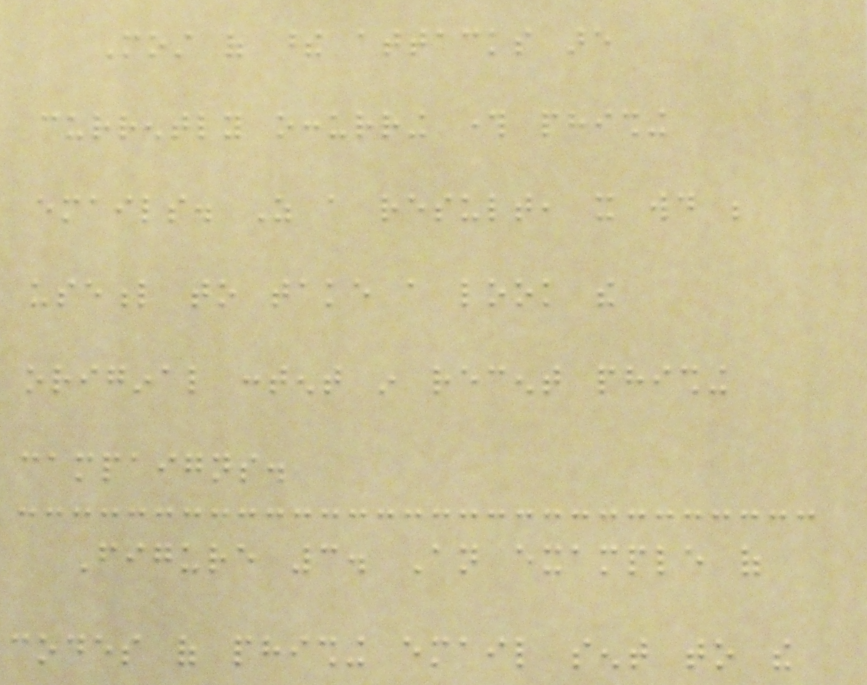Most of these attacks are
currently occurring through phishing
emails. As a result, it would be
useful to take a look the
original content in recent phishing
campaigns.
Figure 3. An example of
codes of phishing email sent to the
